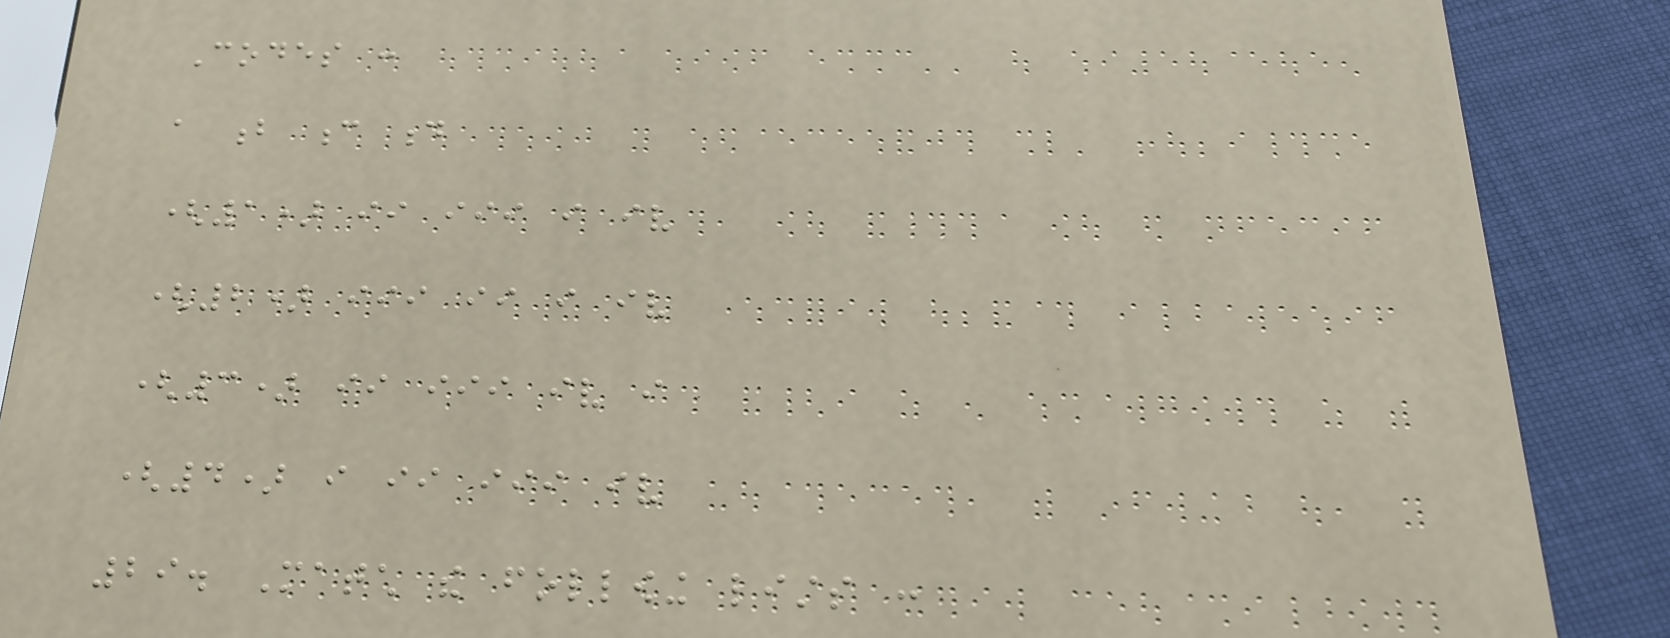Codes :
a b c d
(1) ii iii i iv
(2) iii ii i iv
(3) ii iii iv i
(4) i ii iii iv
29. Match the following lists :
